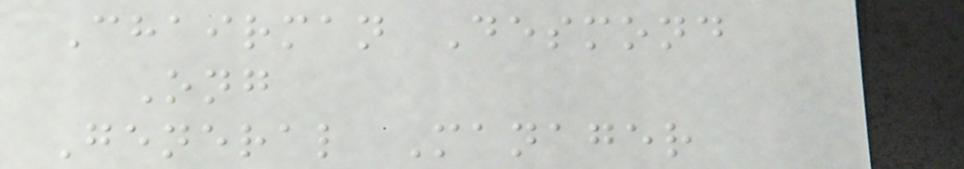Chairman Desmond
Ong
General Manager
